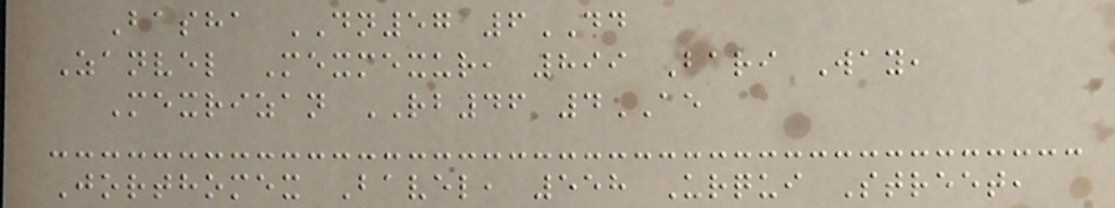Basha DN57 6DD
Zanvel Mexmexur, 899 Bari Way,
Mexrizan RB46 4AE
Jorthomex Bavel, 558 Urqui Street,
